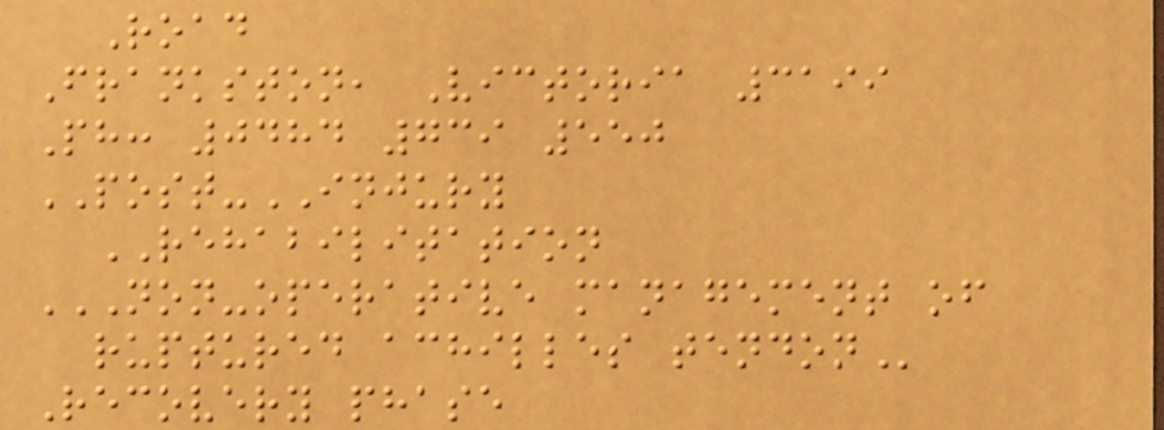Road
Frankston, Victoria 3199
Ph: 0484 739 550
POST-INJURY
REHABILITATION
NON-OPERATIVE MANAGEMENT OF
RUPTURED ACHILLES TENDON
Recovery phase
